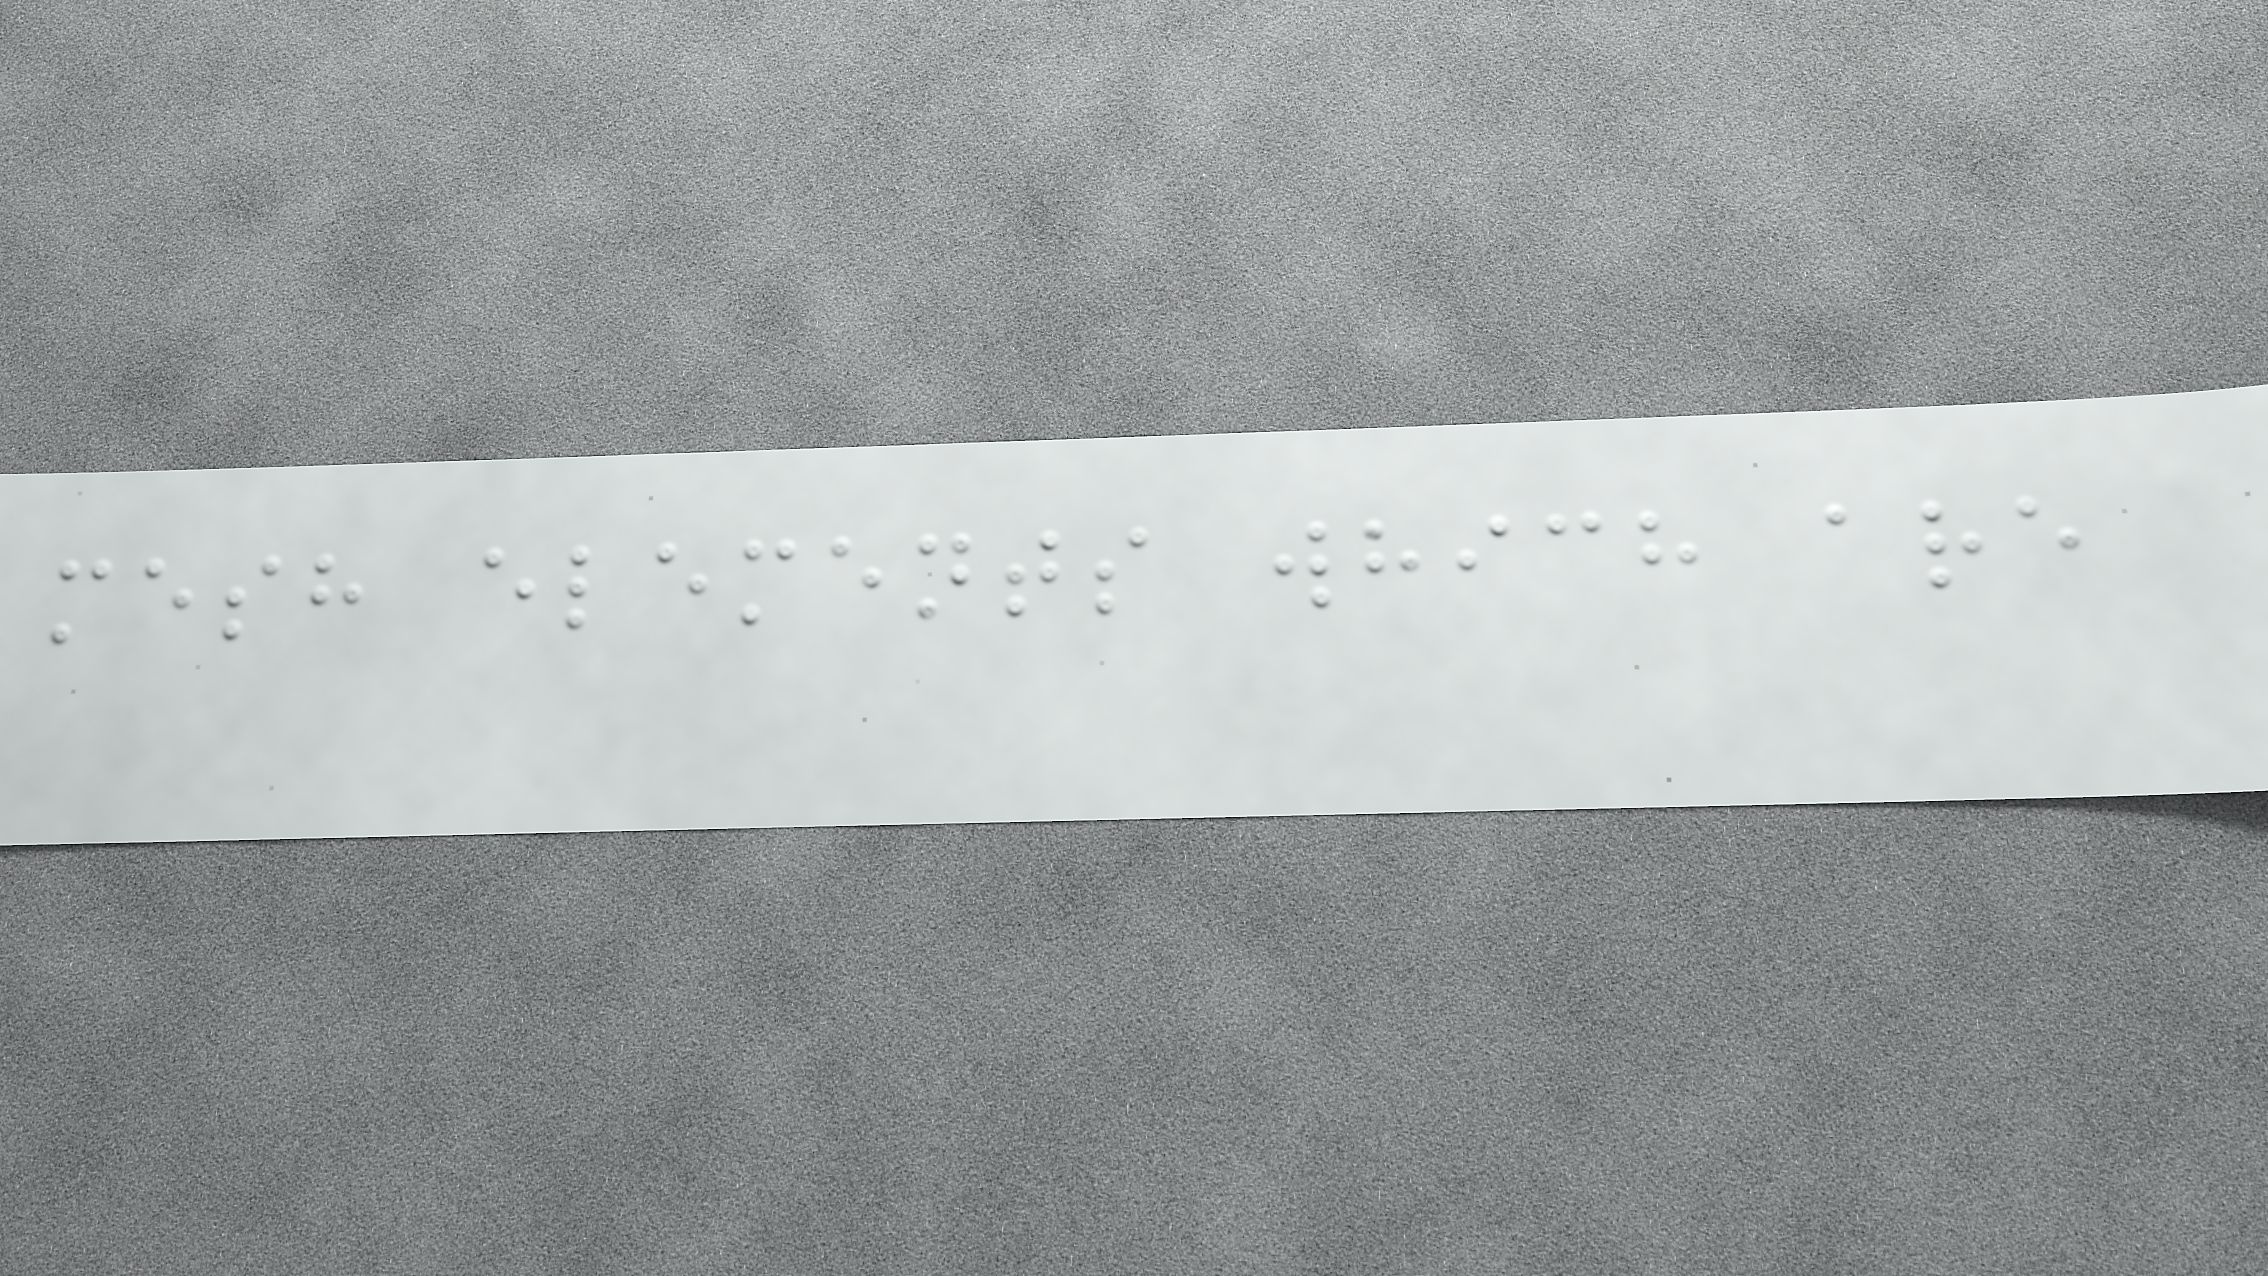mesh elements which are
